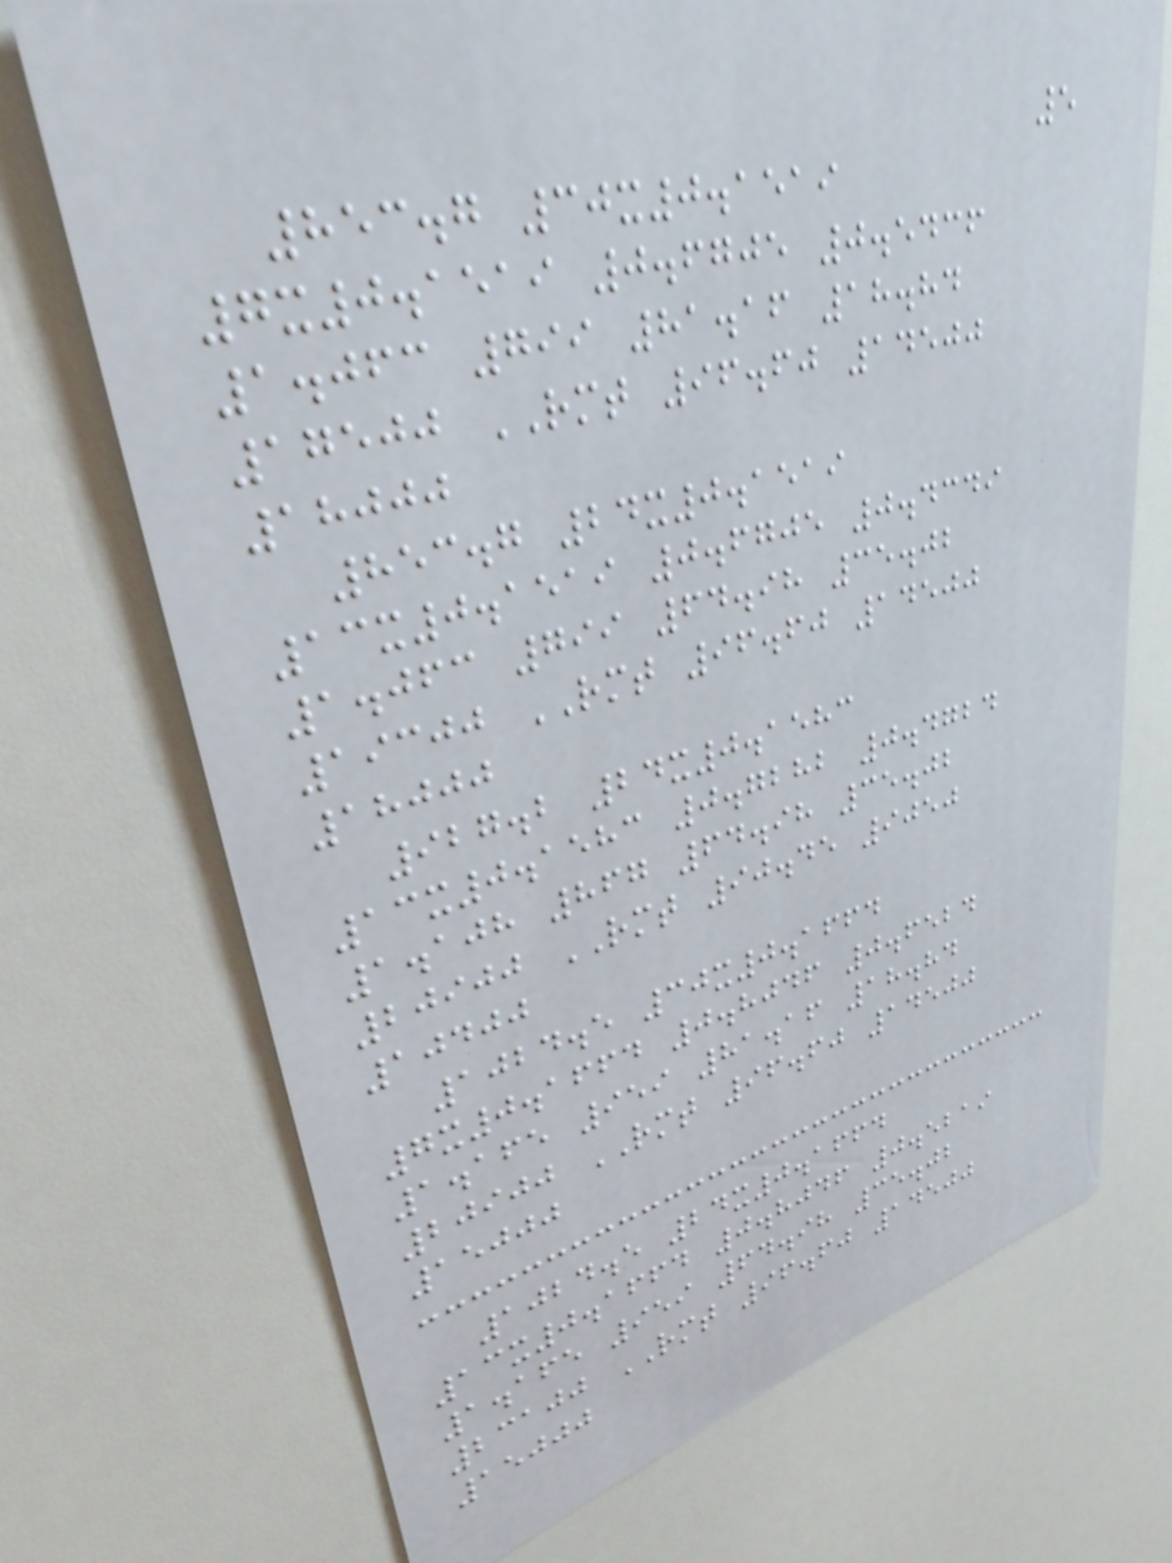5
853.7 30x0.1519
7x0.1519 0.6705 0.5436
1.063 799 81.16 18.84
17500 RMT 96.60 14500
18000
853.7 24x0.1519
13x0.1519 0.6705 0.4349
1.063 799 64.98 35.02
19300 RMT 96.60 14500
18000
927.2 24x0.1583
13x0.1583 0.7282 0.4724
1.108 867 64.98 35.02
20900 RMT 90.45 9050
10400
1024.5 30x0.1664
7x0.1664 0.8046 0.6524
1.165 959 81.16 18.84
20900 RMT 96.60 14500
15000
1024.5 24x0.1664
13x0.1664 0.8046 0.5219
1.165 959 64.98 35.02
23100 RMT 96.60 14500
15000
